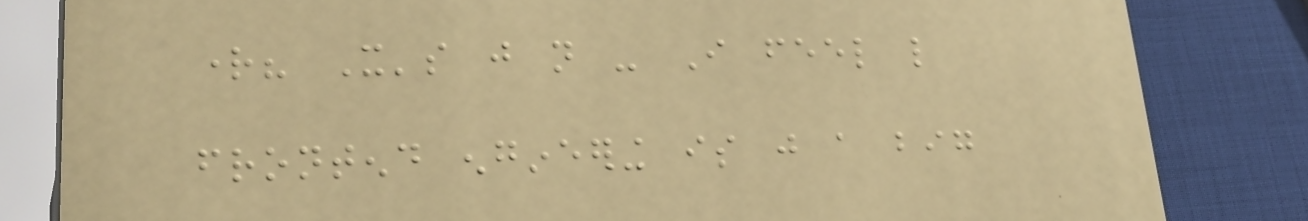right? It's just not - I feel like
frontend engineering is just a big
